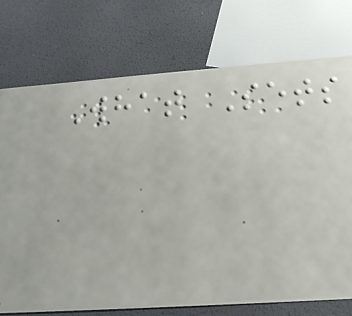What Sets
